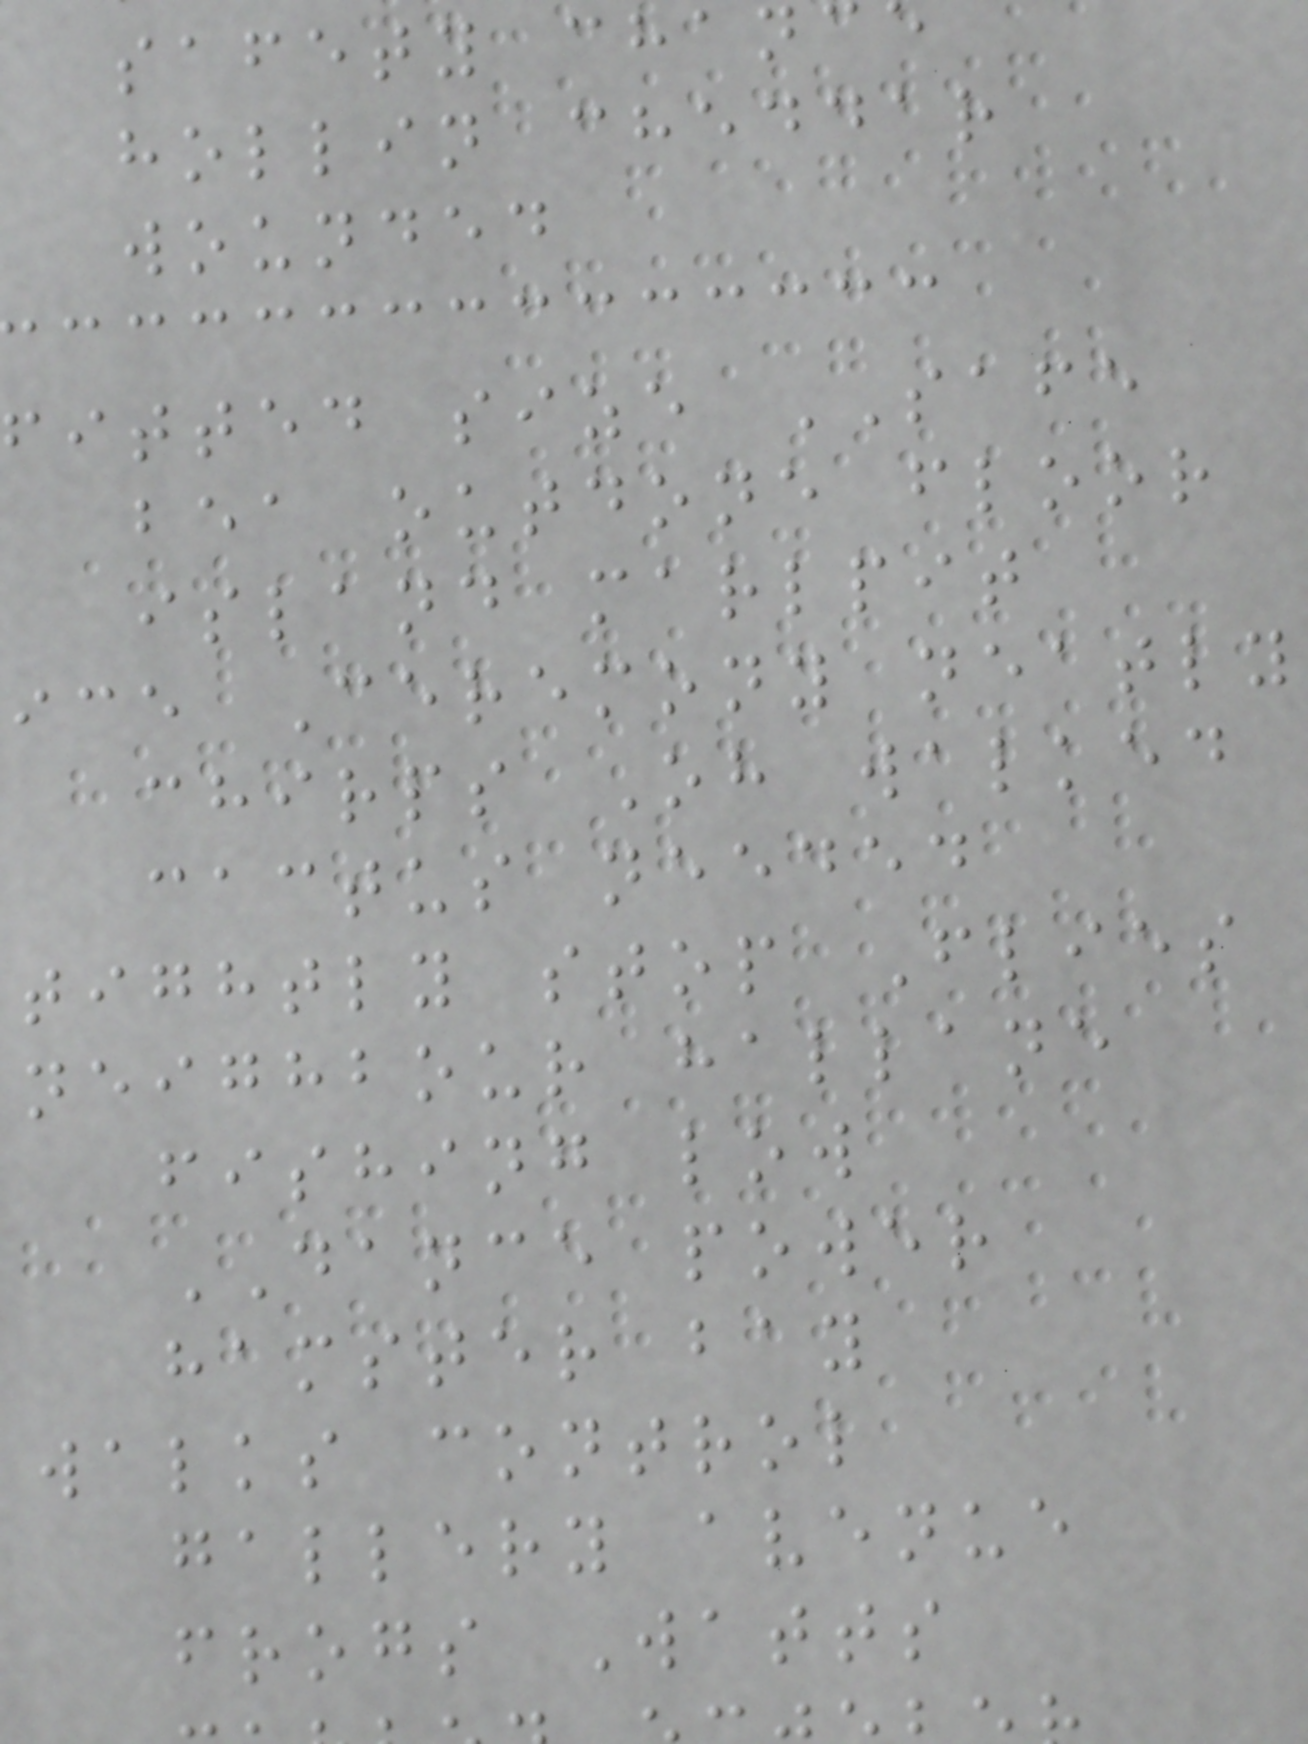safety chan
hollin cheddar
wounded
fitted size SAFE
bea outdone floor
island marlpit
ice Ceremony neatly
chirps Oh walked
cactus needed
tightly stop Flies
neighbour hallane
fishing low
DANCE power
hamster bay
walks control
gallery avenue
frogs Watts
